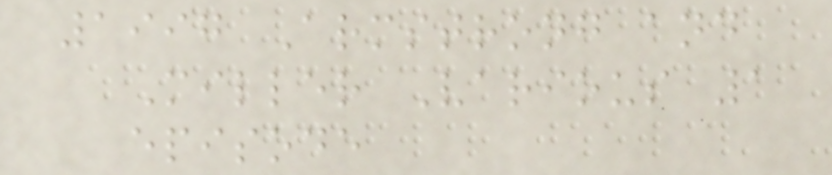1997 Armstrong and
Miller Various 1
episode
